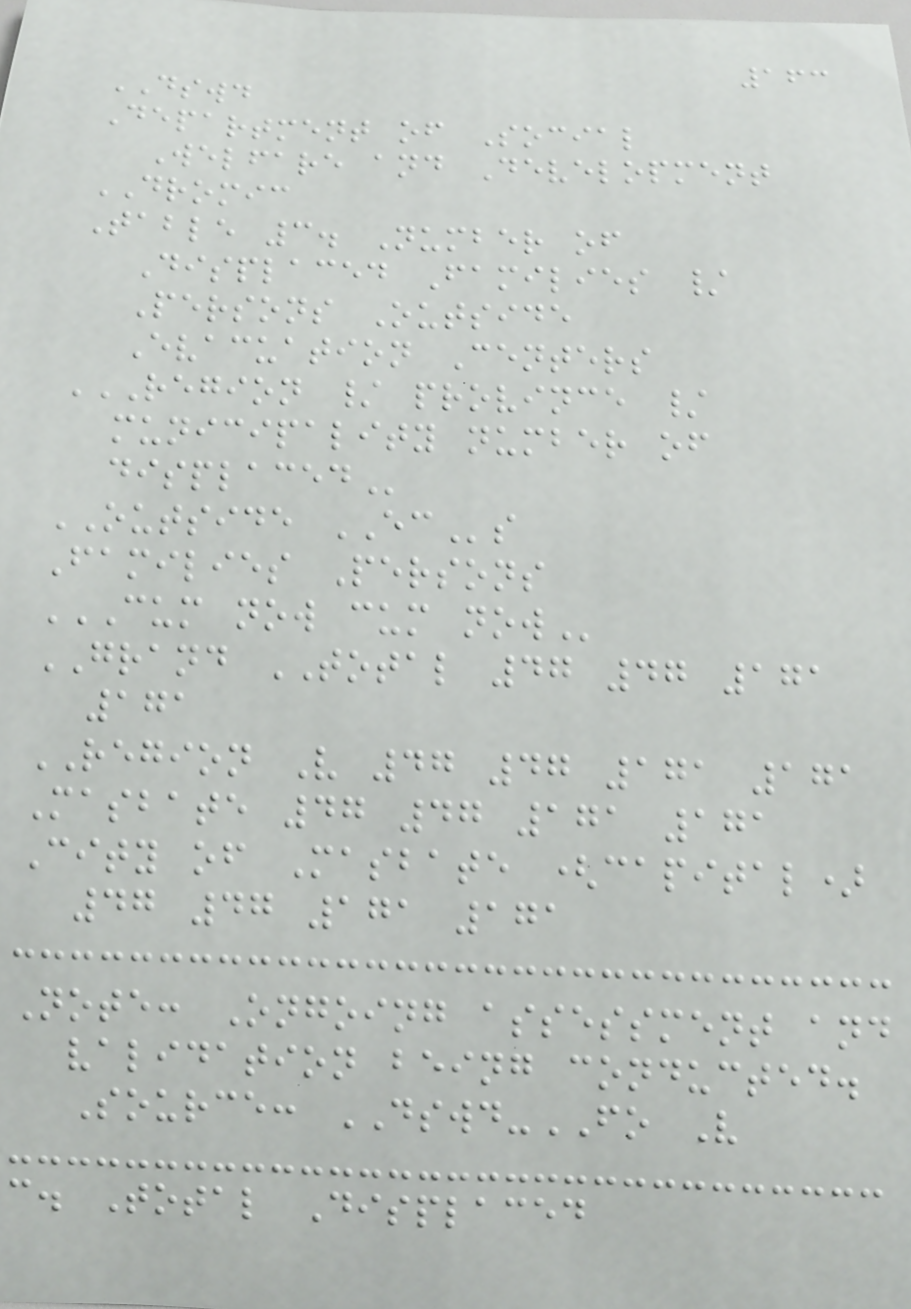163
DSWD
Department of Social
Welfare and Development
DROMIC
Table 3. Number of
Displaced Families /
Persons Outside
Evacuation Centers
REGION / PROVINCE /
MUNICIPALITY NUMBER OF
DISPLACED
OUTSIDE ECs
Families Persons
CUM NOW CUM NOW
GRAND TOTAL 47 47 171
171
REGION V 47 47 171 171
Masbate 47 47 171 171
City of Masbate (capital)
47 47 171 171
Note: Ongoing assessment and
validation being conducted.
Source: DSWD-FO V
c. Total Displaced
